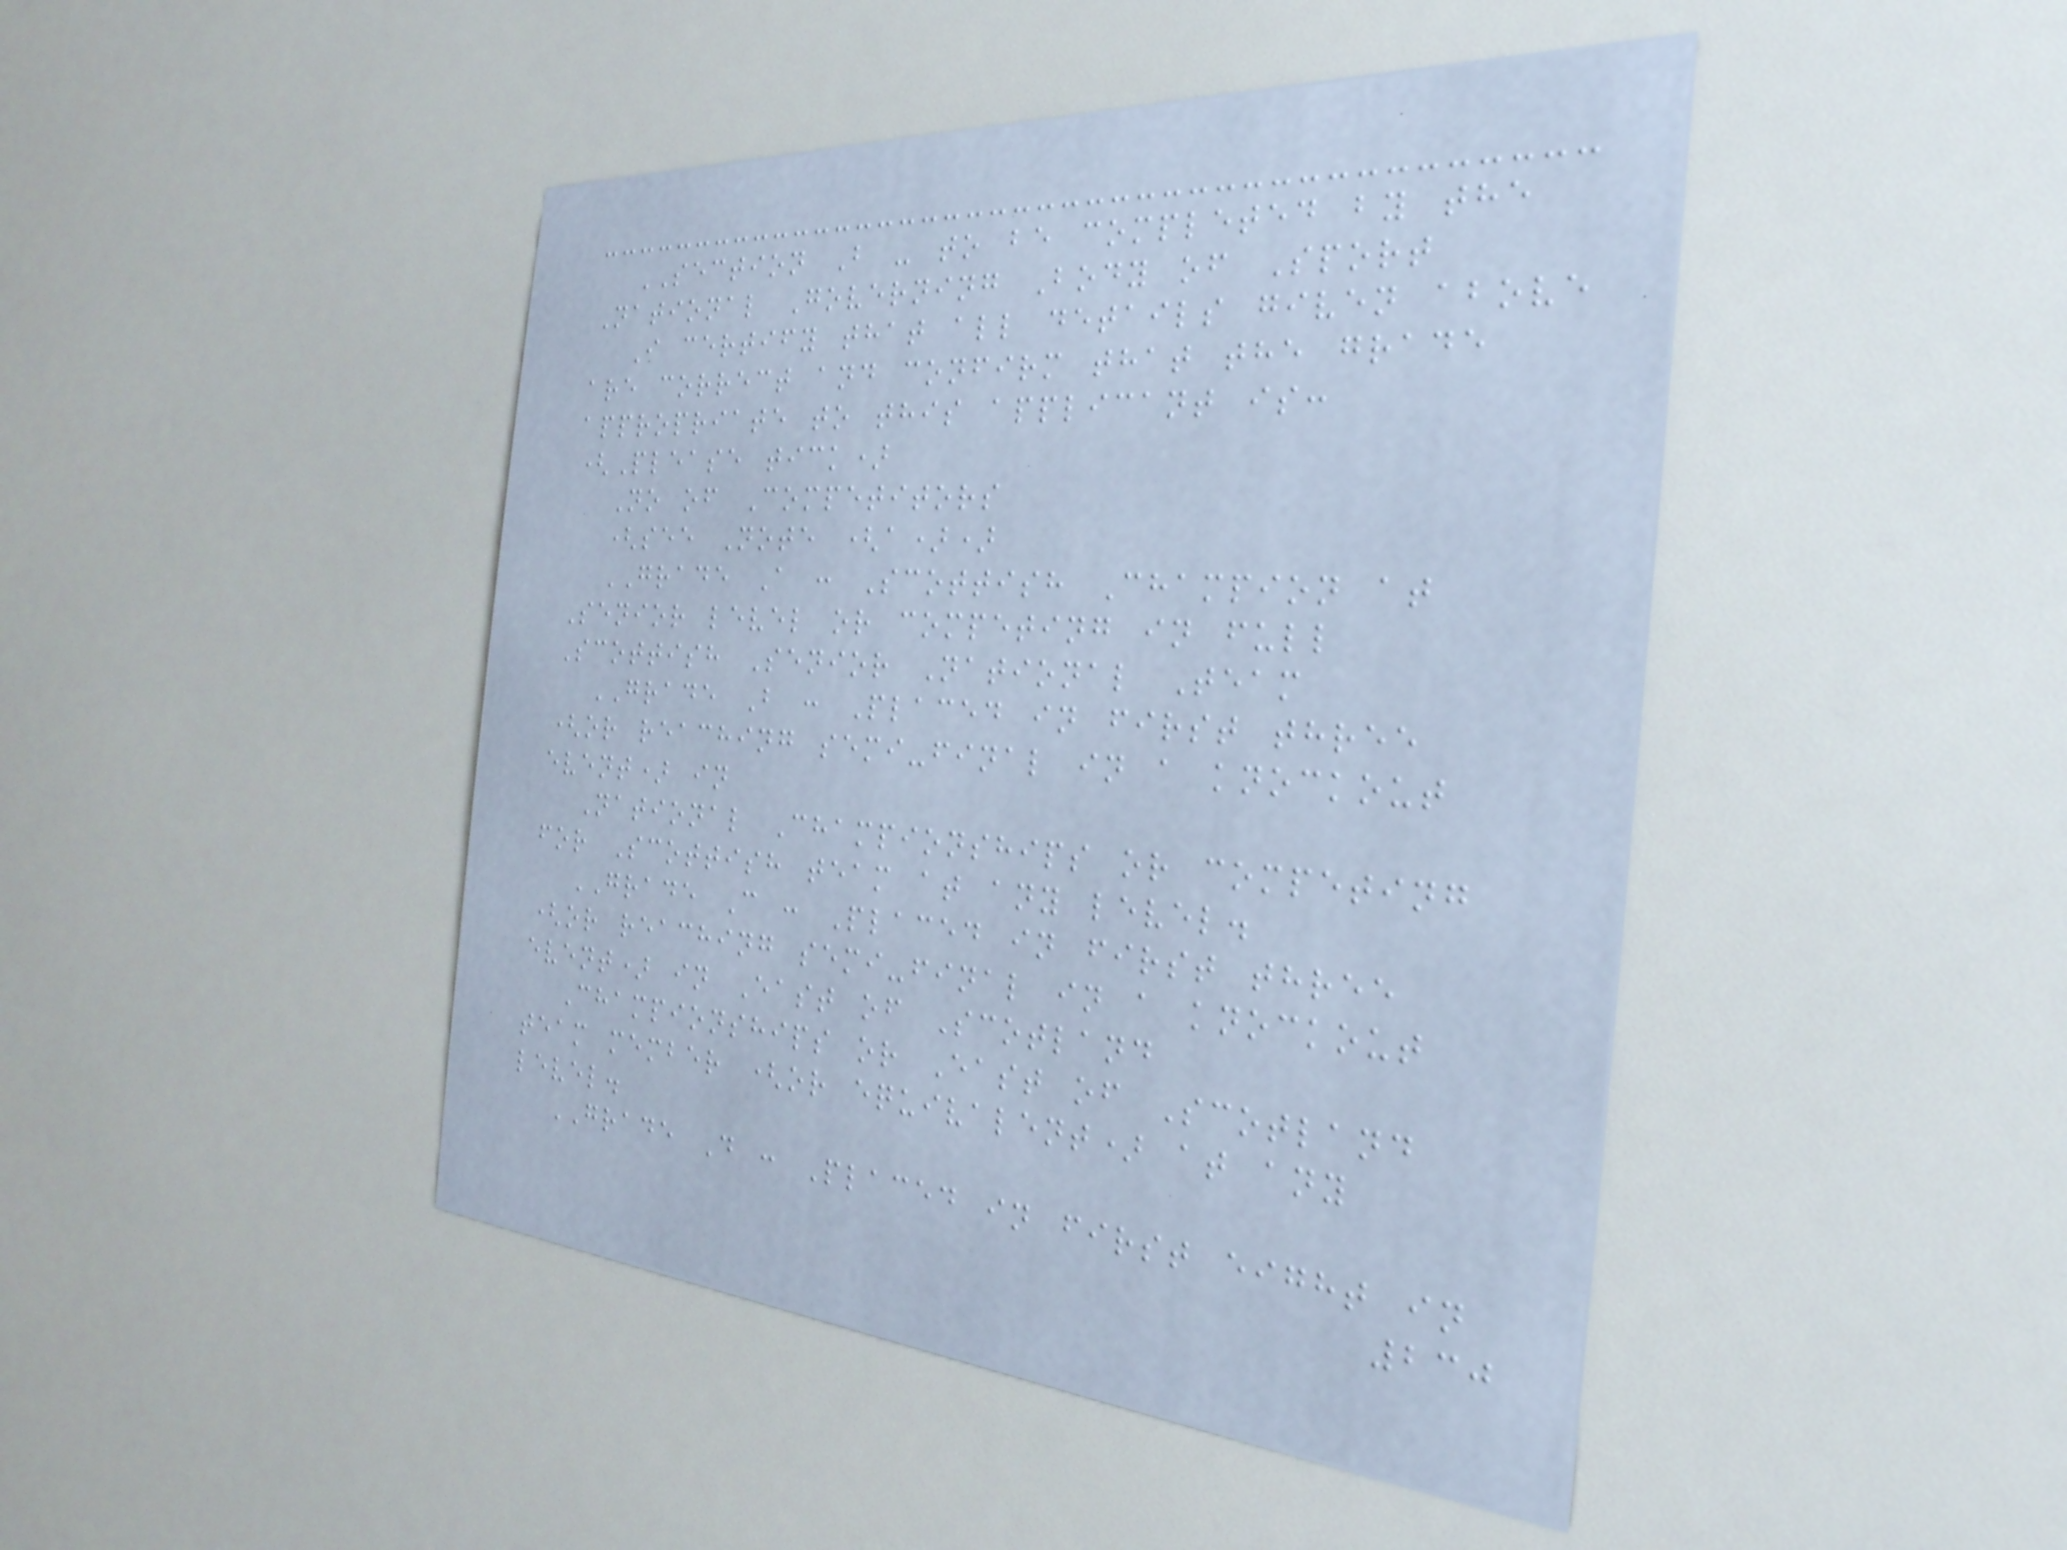SECTION B - to be completed by the
National Governing Body of Sport
I certify that all details given above
are correct and confirm that the grade
appropriate to this applicant is:
(Please tick)
No of Competitors
(see Note (a))
GRADE A : Scottish Champion at
Senior level or competing in full
Scottish Senior National Team
GRADE B : Placed in first three
(or reaching semi-final in a knockout
event) in
National Championships or competing
for Scottish team at any level.
GRADE C : Placed in first three
(or reaching semi-final in a knockout
event) in East of Scotland
Championships or East of Scotland
team member (or equivalent) at any
level.
GRADE D : Placed in first eight in
230
